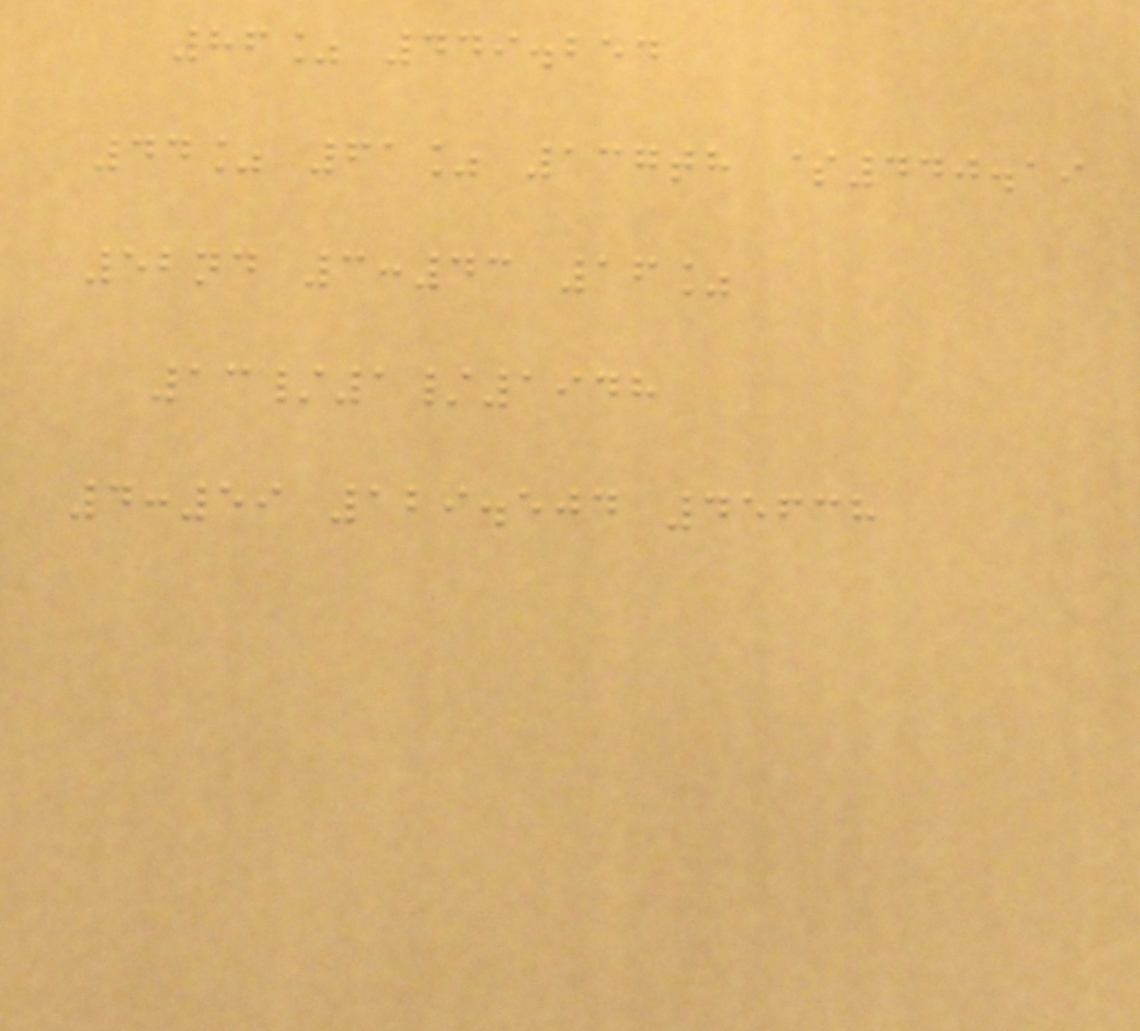86% 449.254
44% 61% 137th $440.19
52nd 3:43 16%
13/1/1948
4:59 129.504 45638
